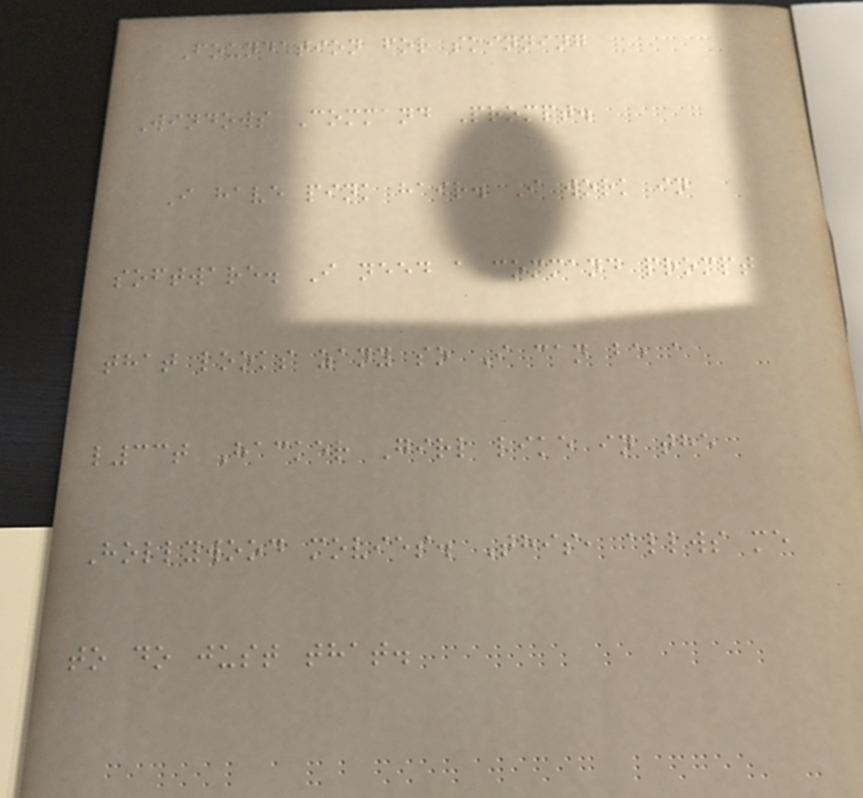Foundation for skinning
Windows Command Prompt.
I have pink hair. I work in
software. I need a command prompt
that looks zany so I can be a
l33t Hacker Girl like in the
Hollywood movies. This, allws me
to do just that.
